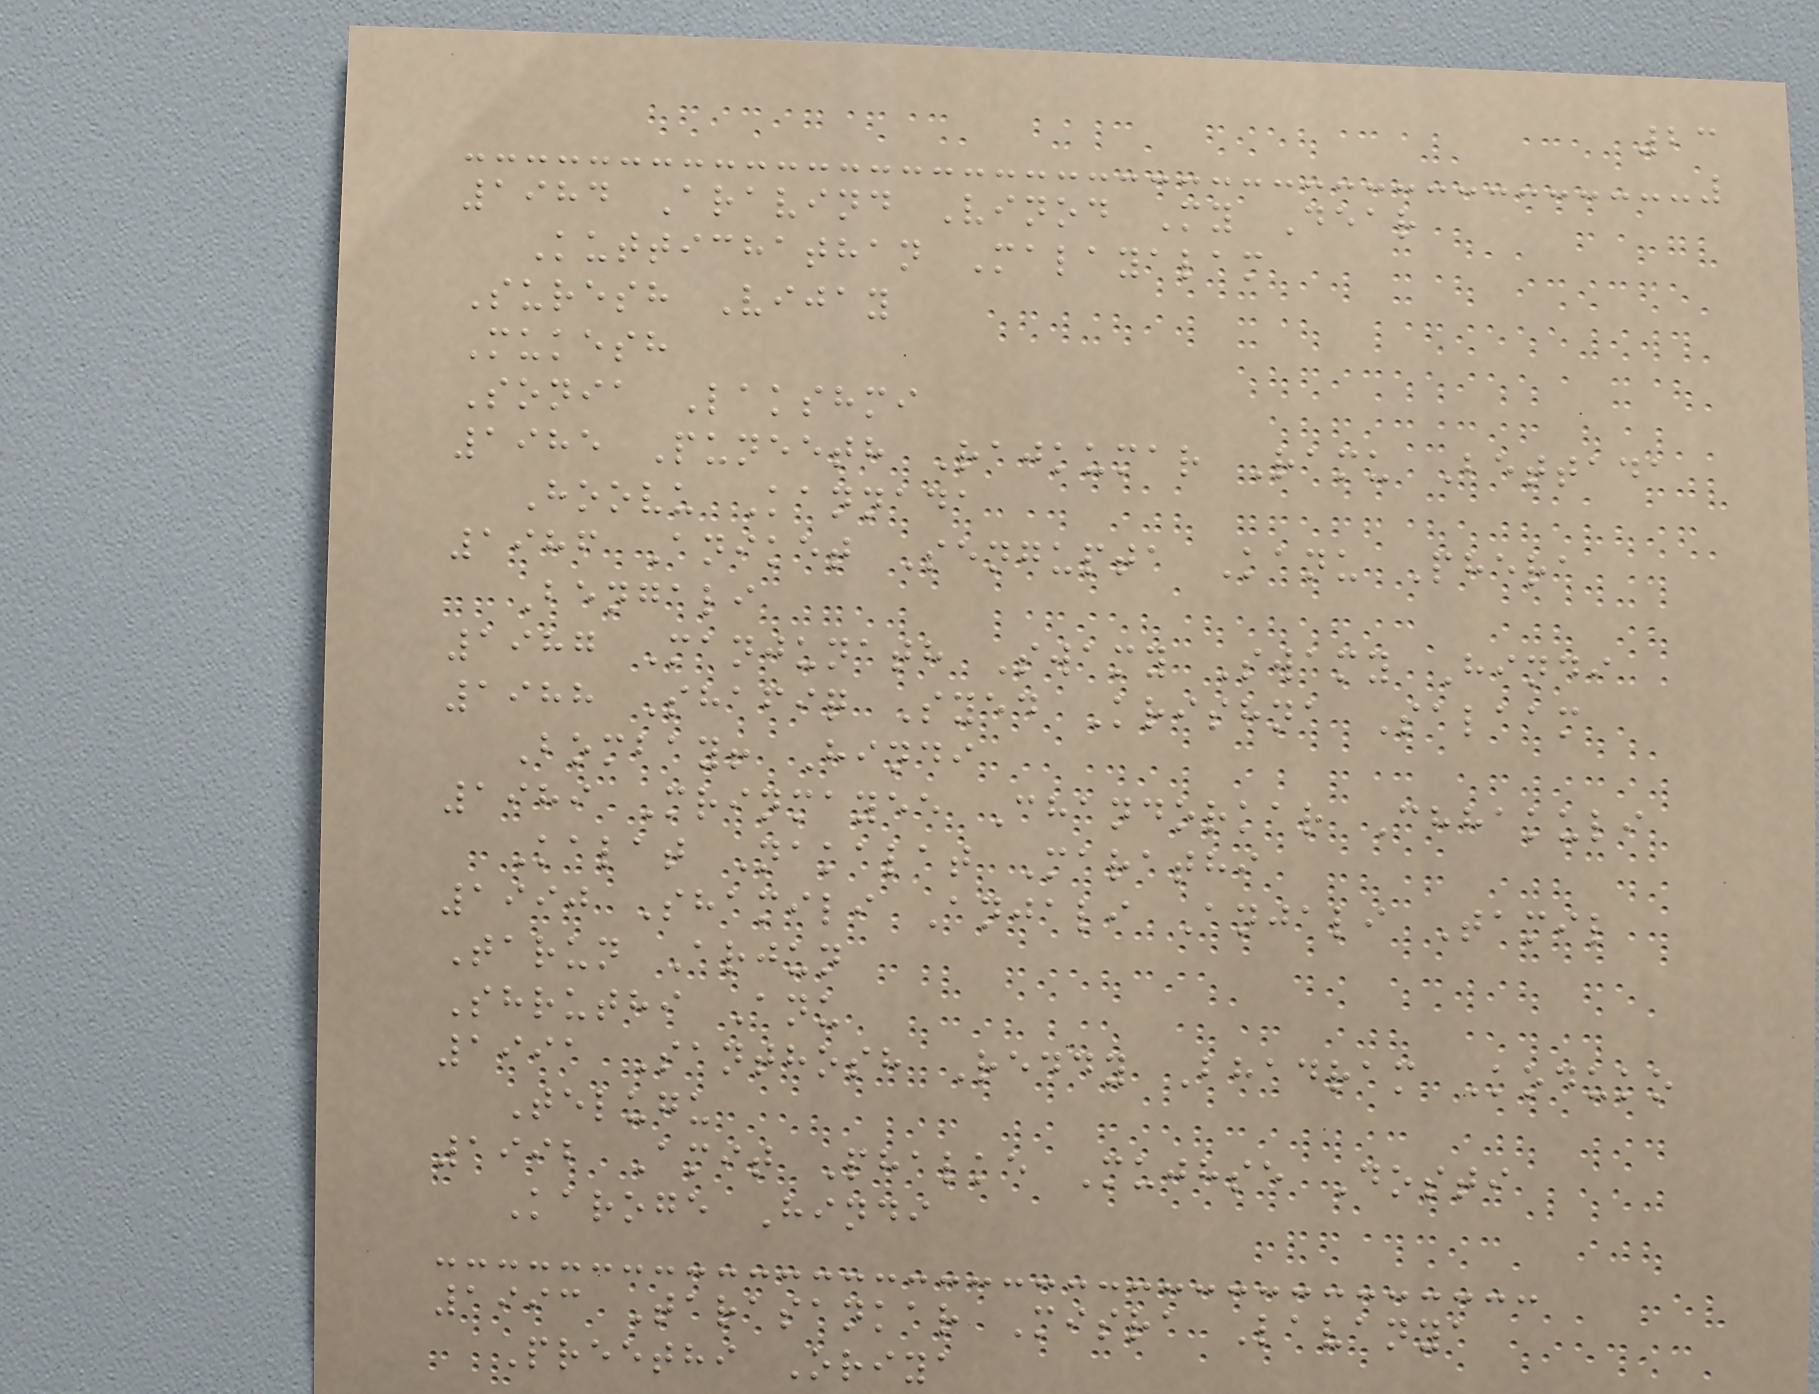23
1984 Aravind Vinod My Dear
Kuttichathan Malayalam
Suresh Vijay
Mukesh
Sonia Lakshmi
1985 Puneeth Rajkumar Ramu Bettada
Hoovu Kannada
1986 Aniket Sengupta Kanu Phera
Bengali
1987 Manjunath Swamy Swamy Hindi
1988 Shafiq Syed Krishna Salaam
Bombay! Hindi
1989 Mrinmayee Chandorkar Chhakuli
Kalat Nakalat Marathi
1990 Shamili Anjali Anjali Tamil
Tarun Arjun
Shruthi Anu
1991 Santhosh Reddy Bhadram Koduko
Telugu
1992 Amit Phalke Mujhse Dosti
Karoge Hindi
1993 Tarasankar Misra Lavanya
Preethi Oriya
